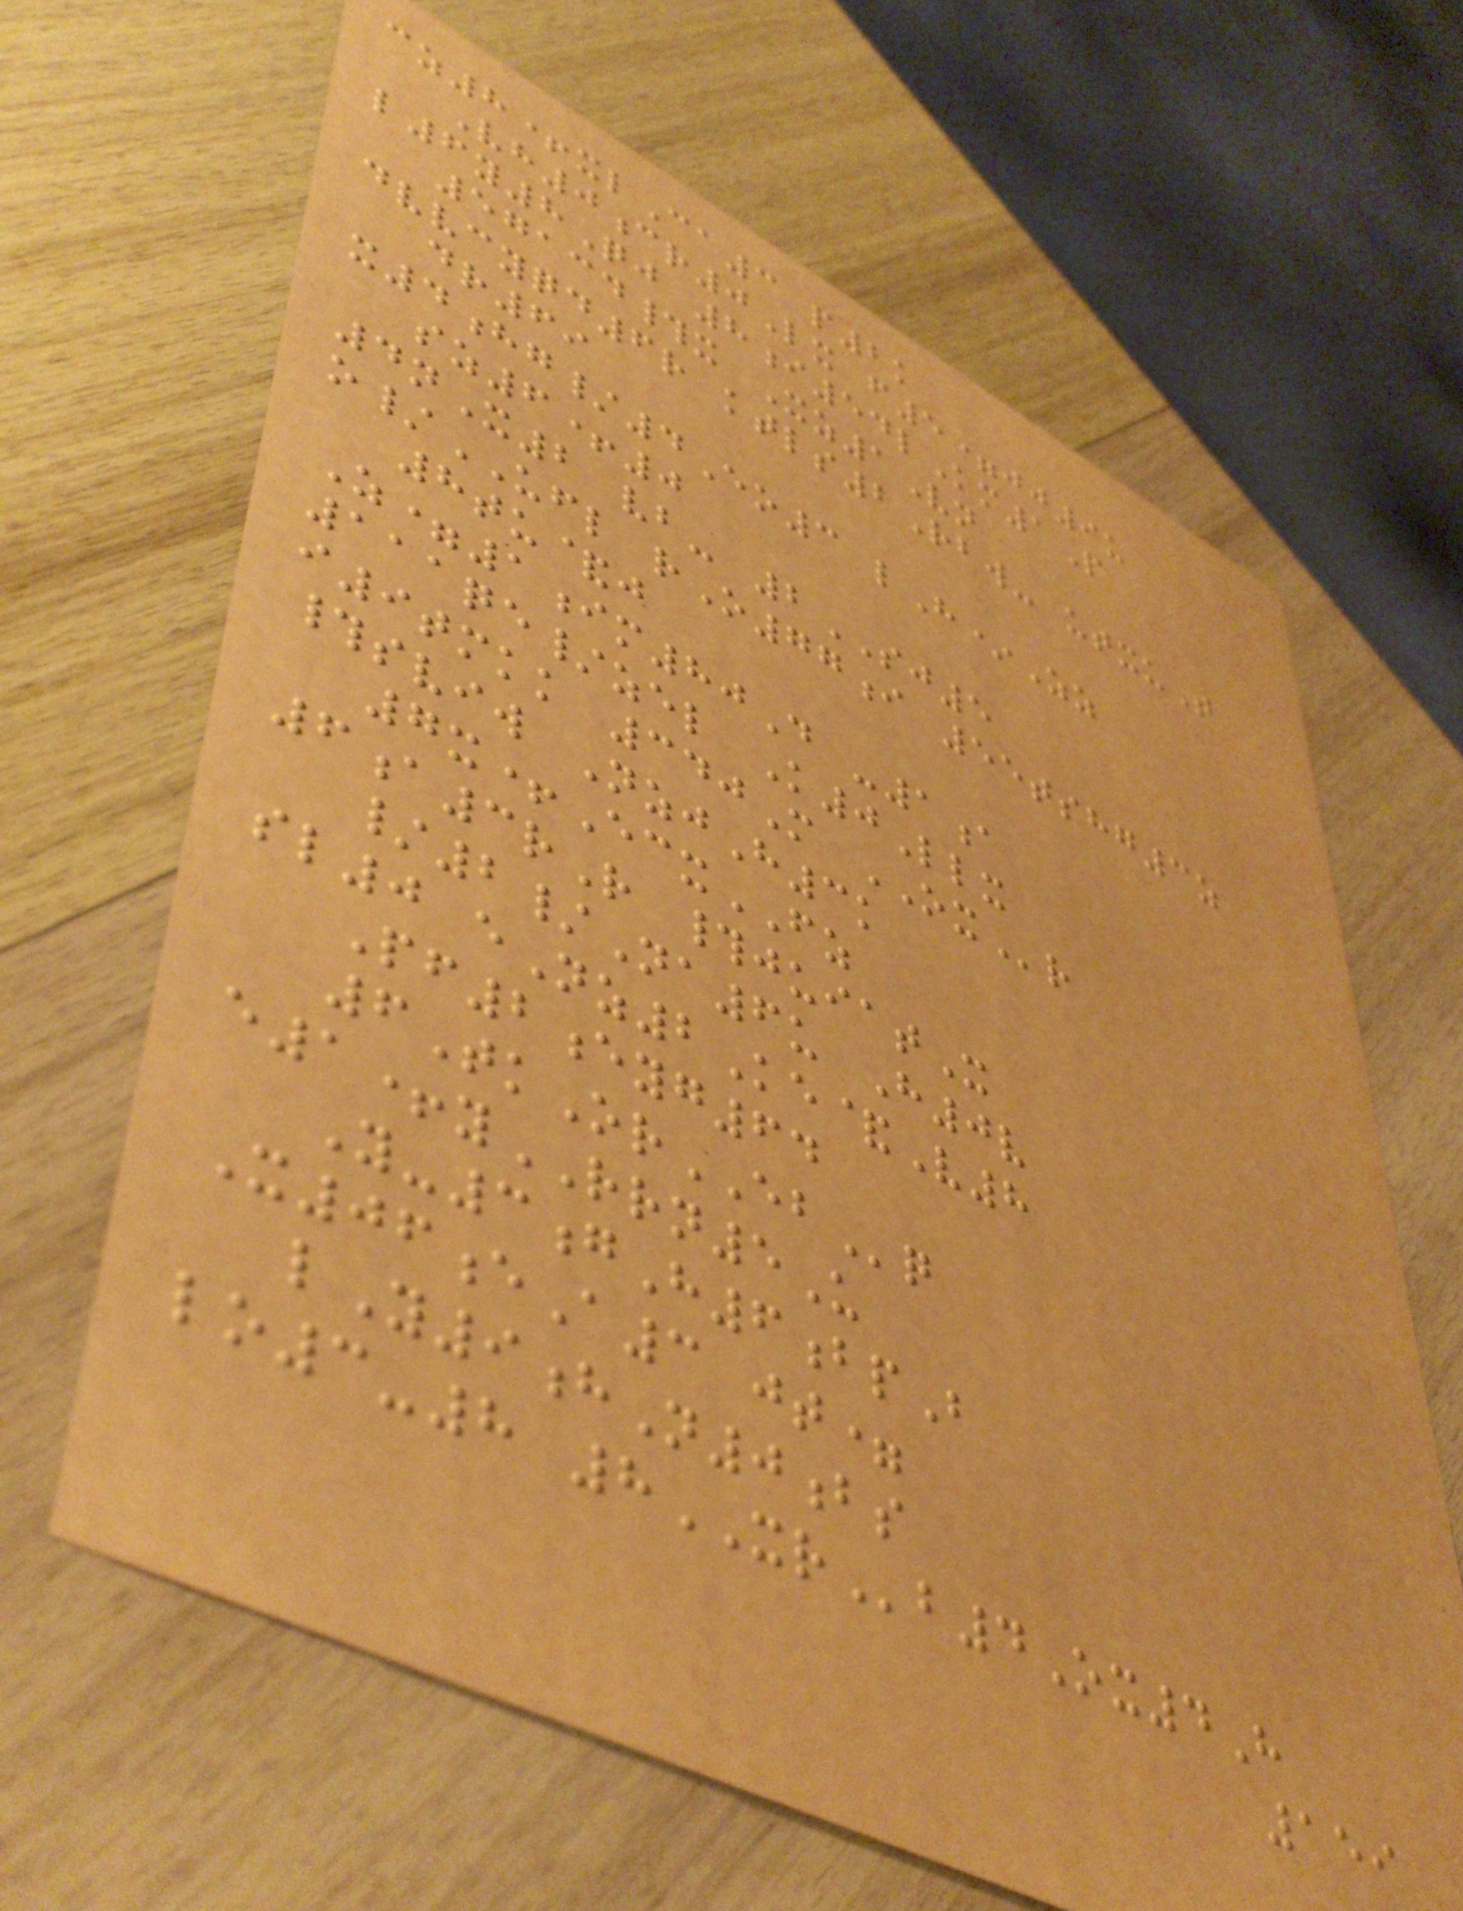cz8+xlCa3 p2k
Vh0cr0Lx f5=jj9u
l6y8Qj 8i54lKm1P
57134#x Xz1Vn
dvvcyqd6r ktls2Rbw- utxuT
dr69
x4hg/4Eo3 lH*Zz
sz6+0
4nX2 vb- 2SJ5
o/UFL rO77i 55tshg3z
8tu&j
Z=1im80D -1a
111qe/zel K0Llx
i9tmkk 340M OXr
#sviw NzjH3k
7x+EcxFZ
6a3rR #juiatX
/2/Na6u H0v
sl0 eNz2Ke&V8
Pf2eyg64
6TkOrEBq
e1+yRRN5U
Y-3gH6bpB
X06eA3 jt=
lY9hN0bs
lo3-8 8XRb4Ox4H
159
